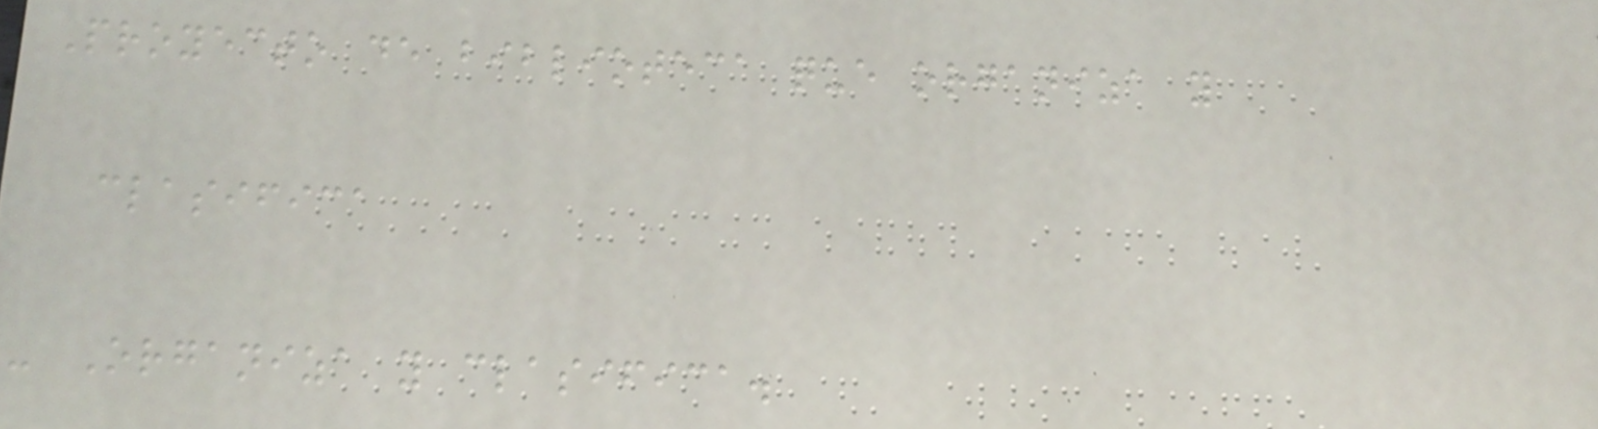Proyecto de biblioteca que organiza y
clasifica
- Organiza y clasifica.
